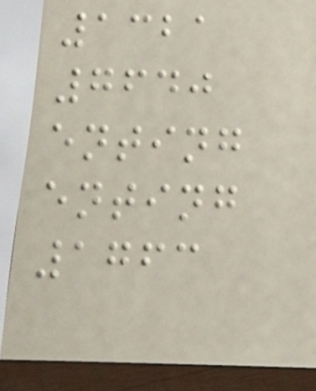1321
7640
enting
enting
1763
